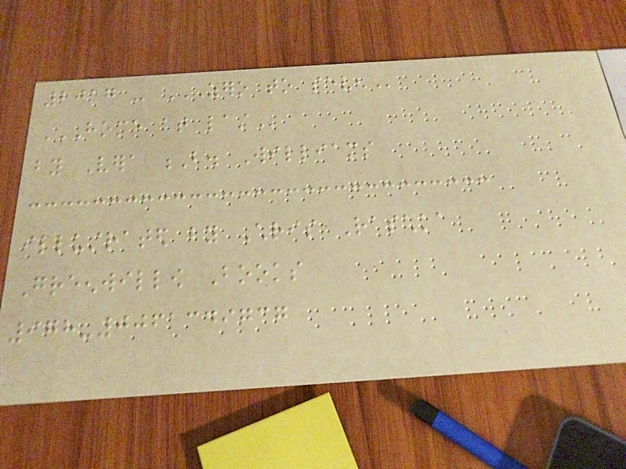2017 - ZERO TO SEVEN
HOME AT LAST
by Vera B. Williams
illustrated by Chris Raschka
Greenwillow Books
978-0061349737
